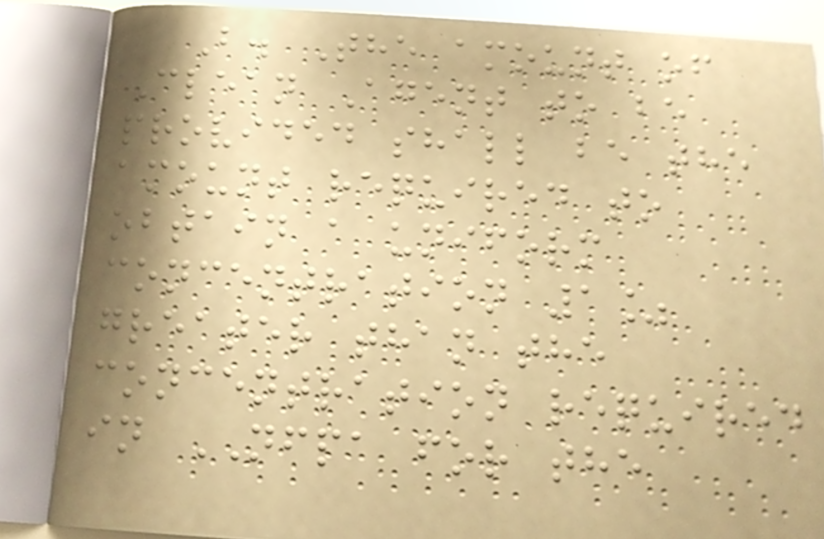B. The amount of
Clean Agent to be
provided shall be the
amount required to
obtain a uniform
concentration 1%
greater than the
concentration required
in NFPA for the
